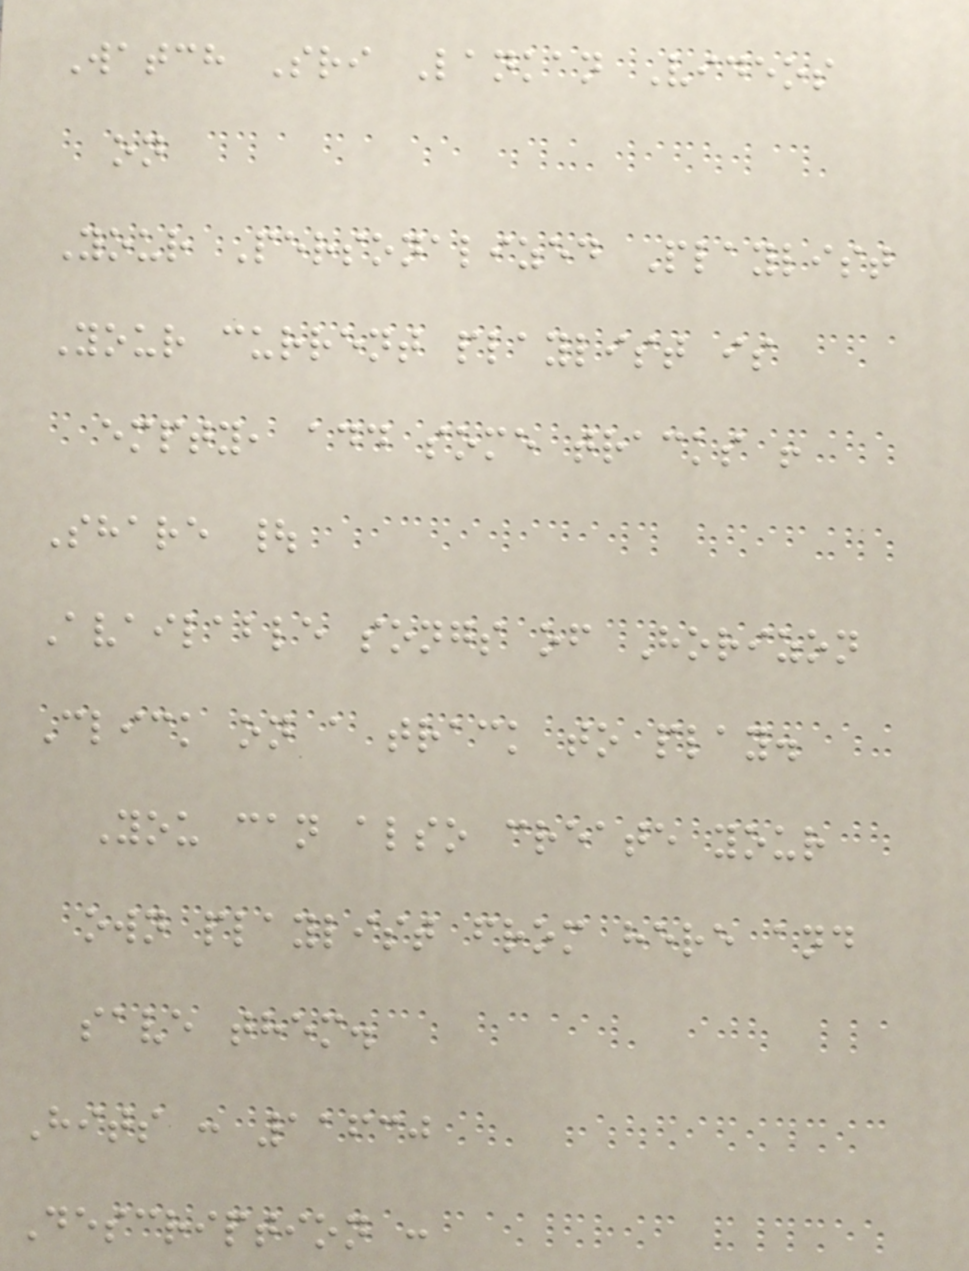Watch Sri Lankan Videos
on
Your Personalized Playlist
Your current playlist is
empty, add some tracks !
Share |
Available songs of Horizon
Click on a track to play.
You can also create your
own playlist from here and
save them.
Hits : 11630
Description :
